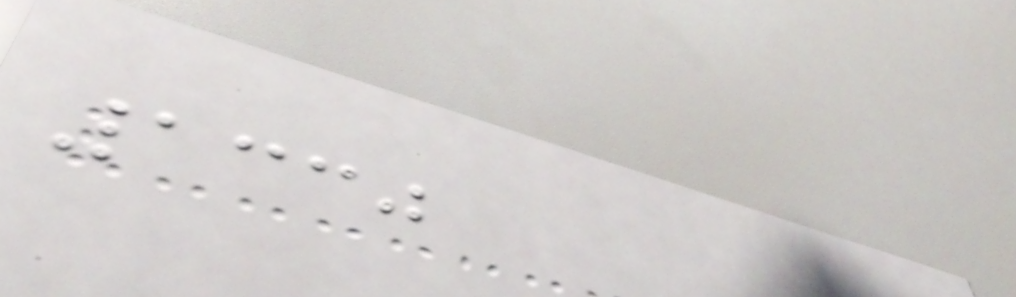1330
